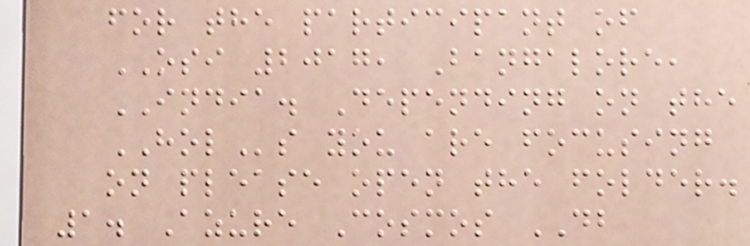for the participant of
OSI 2017, Bangalore,
INDIA. Depending on the
HOLs you are focusing
on please open the folder.
1. Azure Cosmos DB
